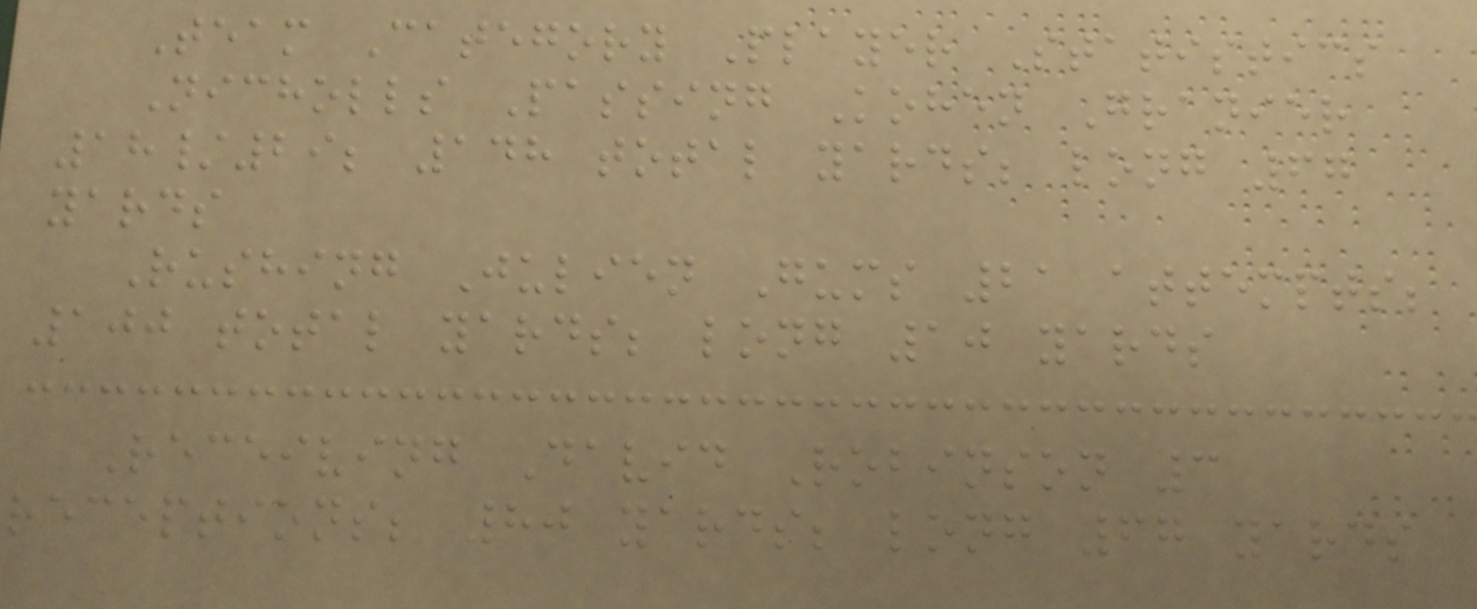Team Category Player Statistics
Nicholls Passing Kohen Granier
18/29; 148 total yards; long 67
yards
Rushing Julien Gums 21 attempts;
100 total yards; long 10 yards
Receiving David Robinson 3
receptions; 80 yards; long 67 yards
